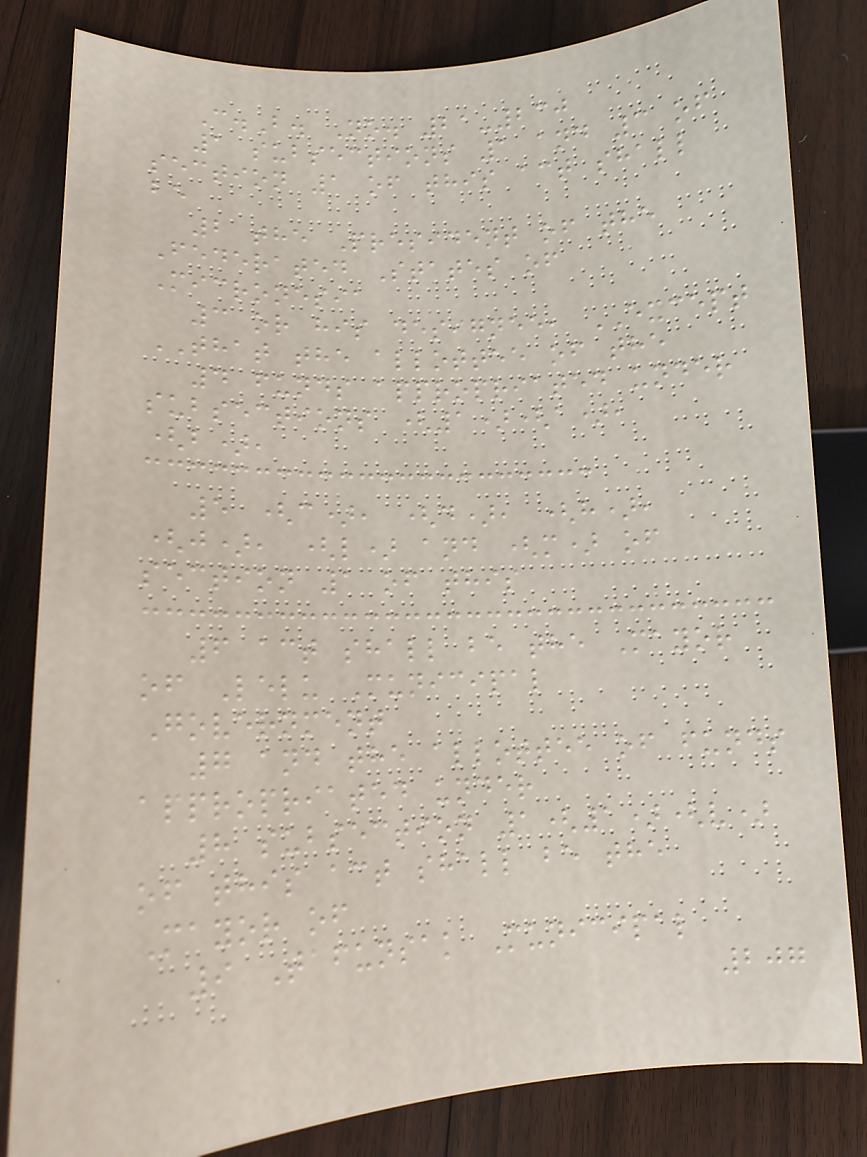C.B. No. 21-230
1 subsections 1 and 3 of
section 1 of this act shall
be
2 the President of the
Federated States of
Micronesia
3 or his designee, EXCEPT
THAT the allottee of the
4 funds appropriated under
subsections (1)(a),
(b),
5 (c), (d), (h),
(j), (l) and (m) of
section 1 of this
6 act shall be the Mayor
of Lelu Municipal
Government
7 and the allottee of funds
appropriated under
8 subsection 1(1)(v)
of this act shall be the
Mayor of
9 Tafunsak Municipal
207
